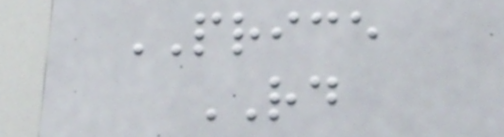PRICE
RD
